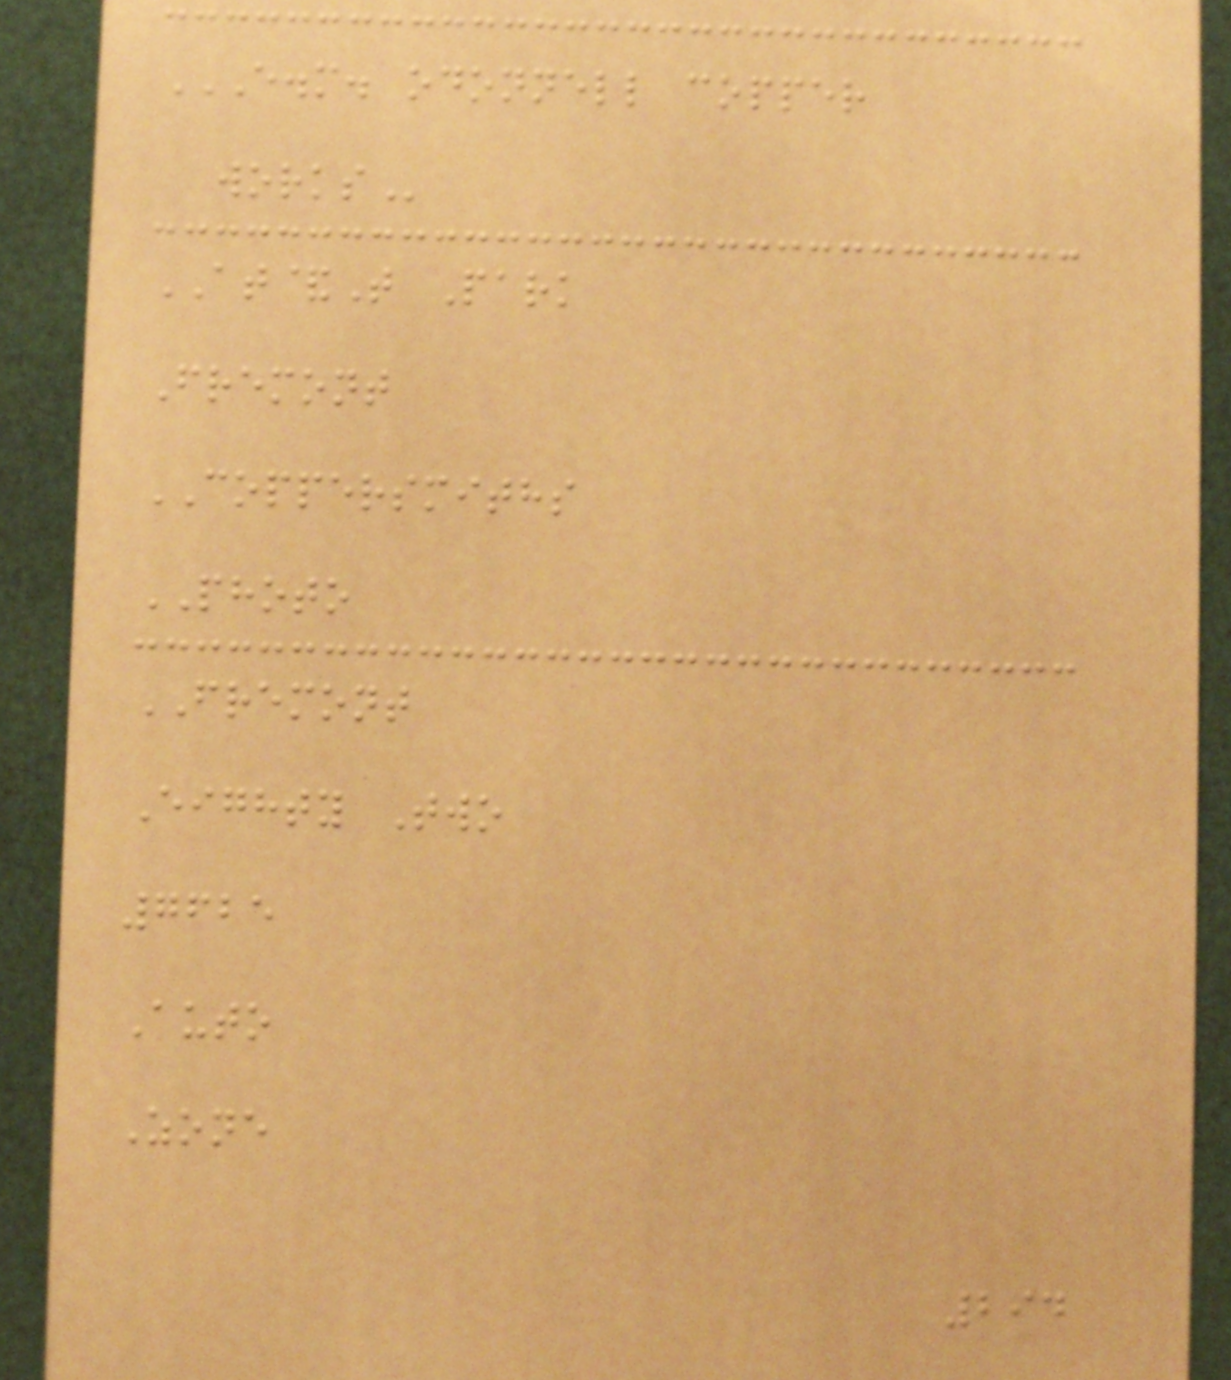E.M. ODONNELL COPPER
WORKS
AT&T Park
Fremont
COPPERSMITHS
PHOTO
FREMONT
Eighty Two
7625
Auto
Zone
294
